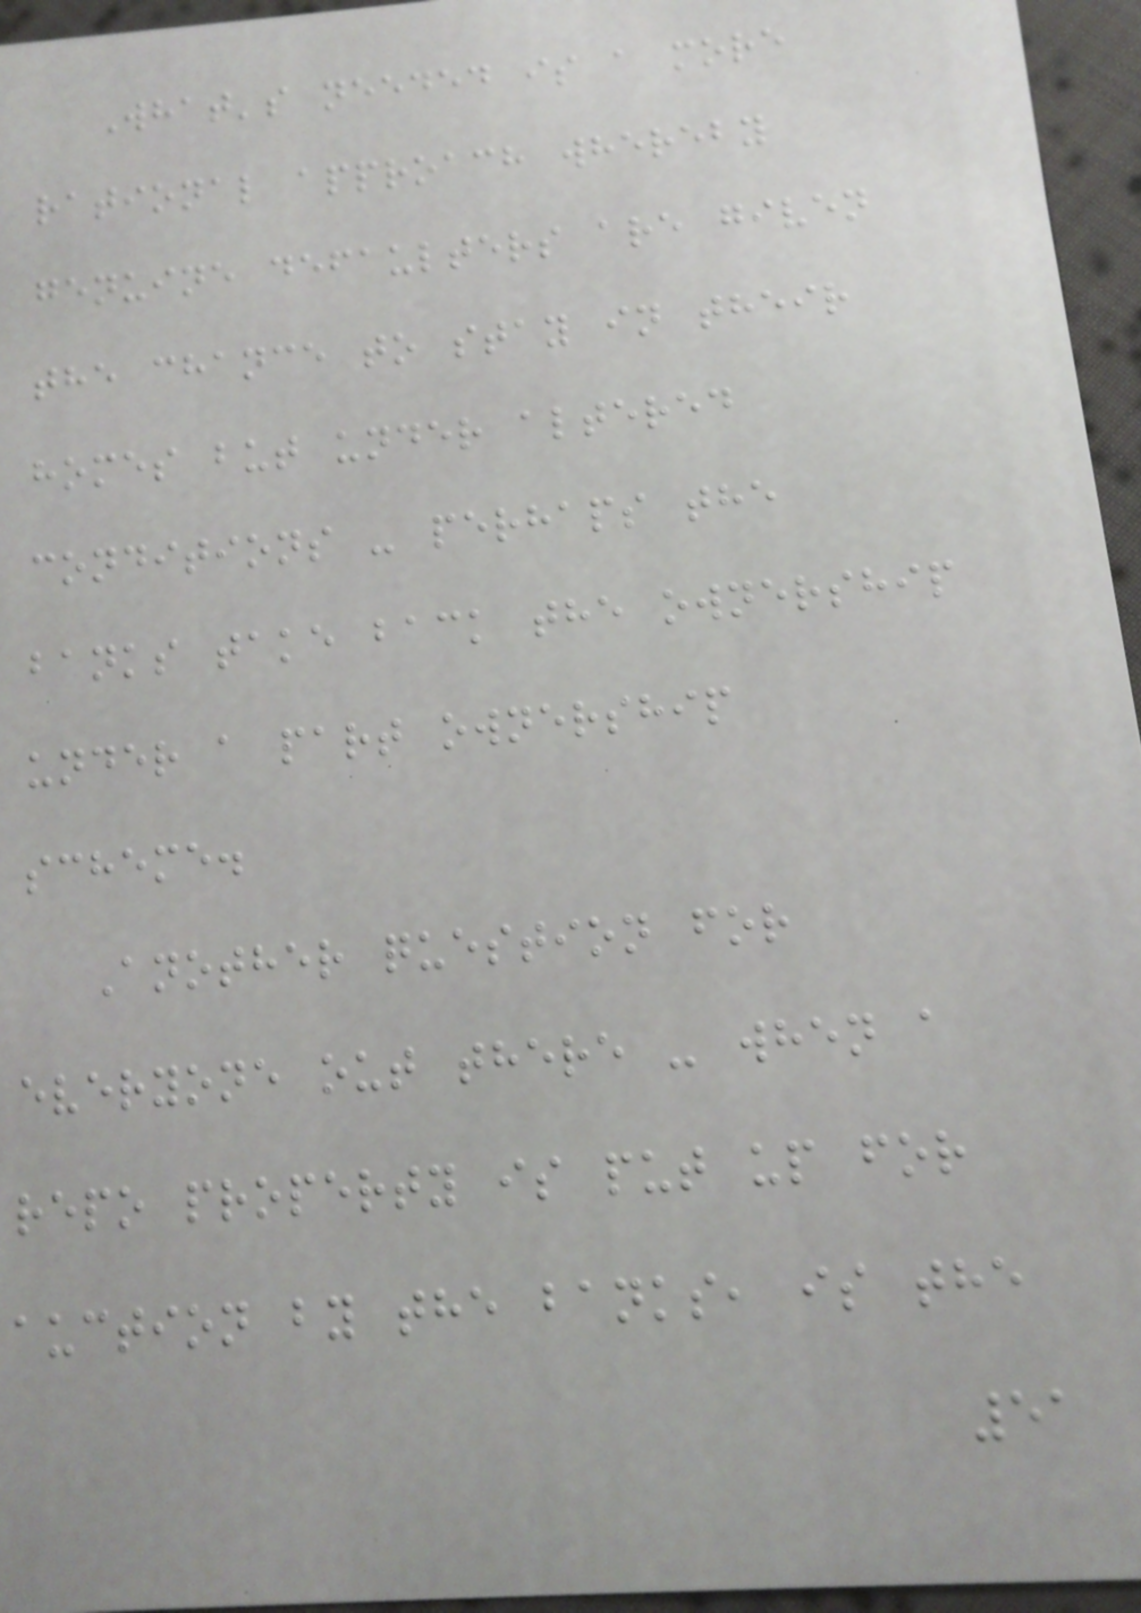What's needed is a more
rational approach whereby
genuine defaulters are given
the chance to stay in their
homes but under altered
conditions - perhaps the
banks take back the ownership
under a part ownership
scheme.
Another question for
everyone out there - when a
repo property is put up for
auction by the banks, is the
51
